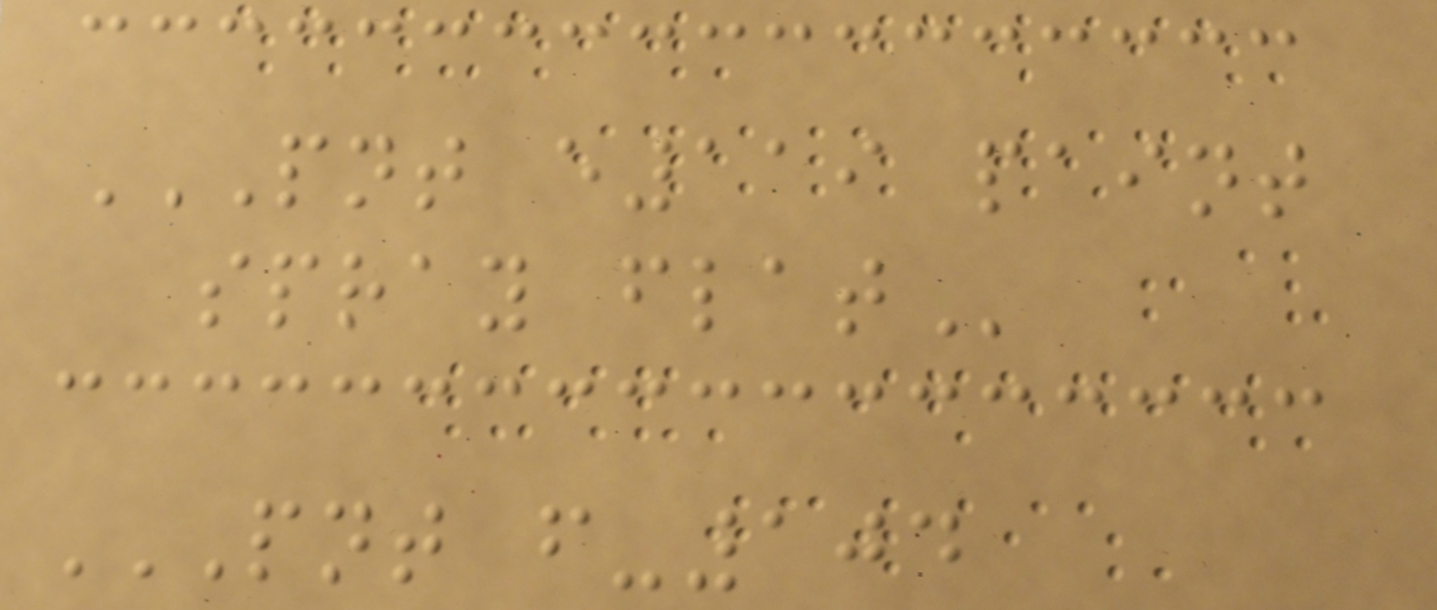PNT E119 PAINT
SPRAY FLAT
PNT F-104
